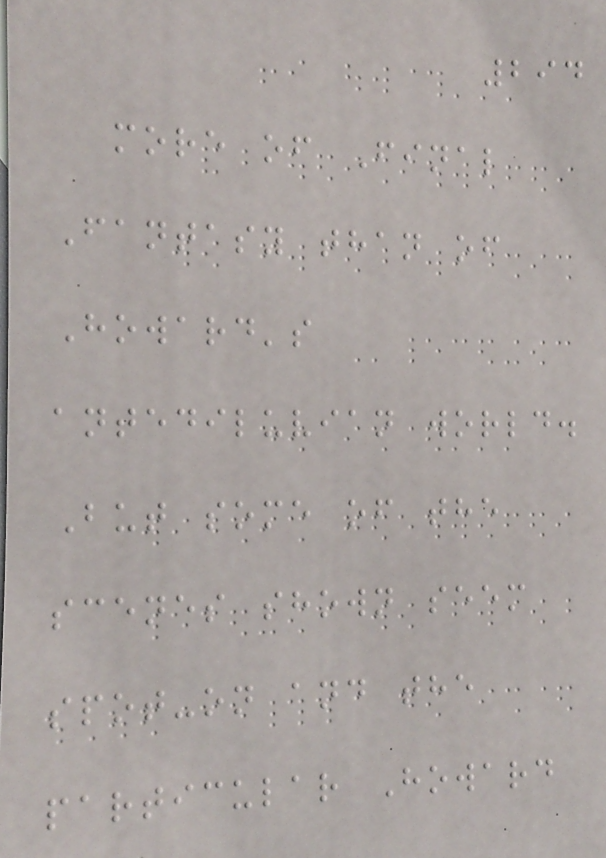294
more of Final
Fantasy than of
Howard's
antediluvian world.
But some of the
scenes shown seem
spot-on and the
particular Howard
